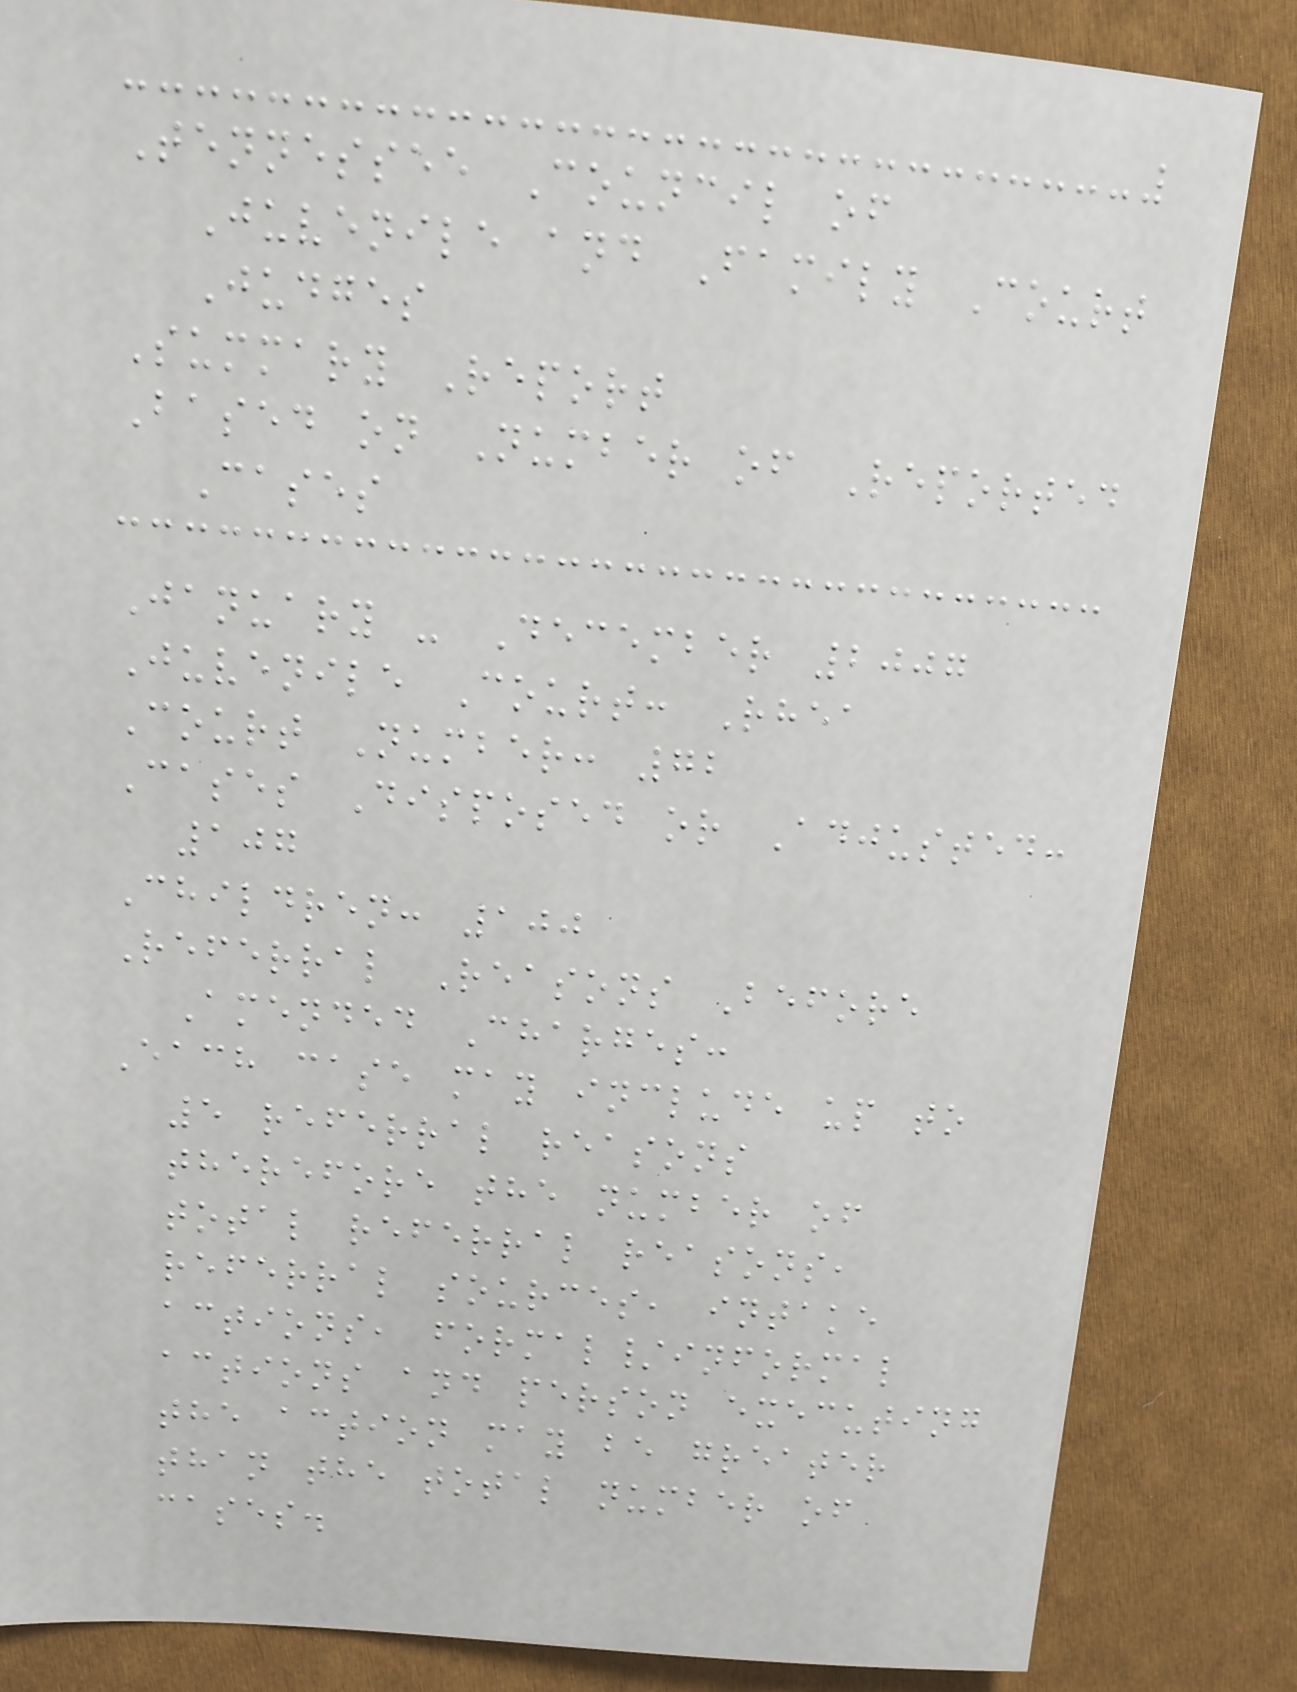Tennessee Council of
Juvenile and Family Court
Judges
Summary Report
Based on Number of Reported
Cases
January - December 2007
Juvenile Court: Rhea
Court Number: 72
Cases Disposed or Adjusted:
107
Children: 100
Referral Reasons Before
Amended Charges:
Each case may include up to
5 referral reasons
therefore the number of
total referral reasons,
referral sources, intake
actions, formal/informal
actions and person executing
the action may be greater
than the total number of
cases.
